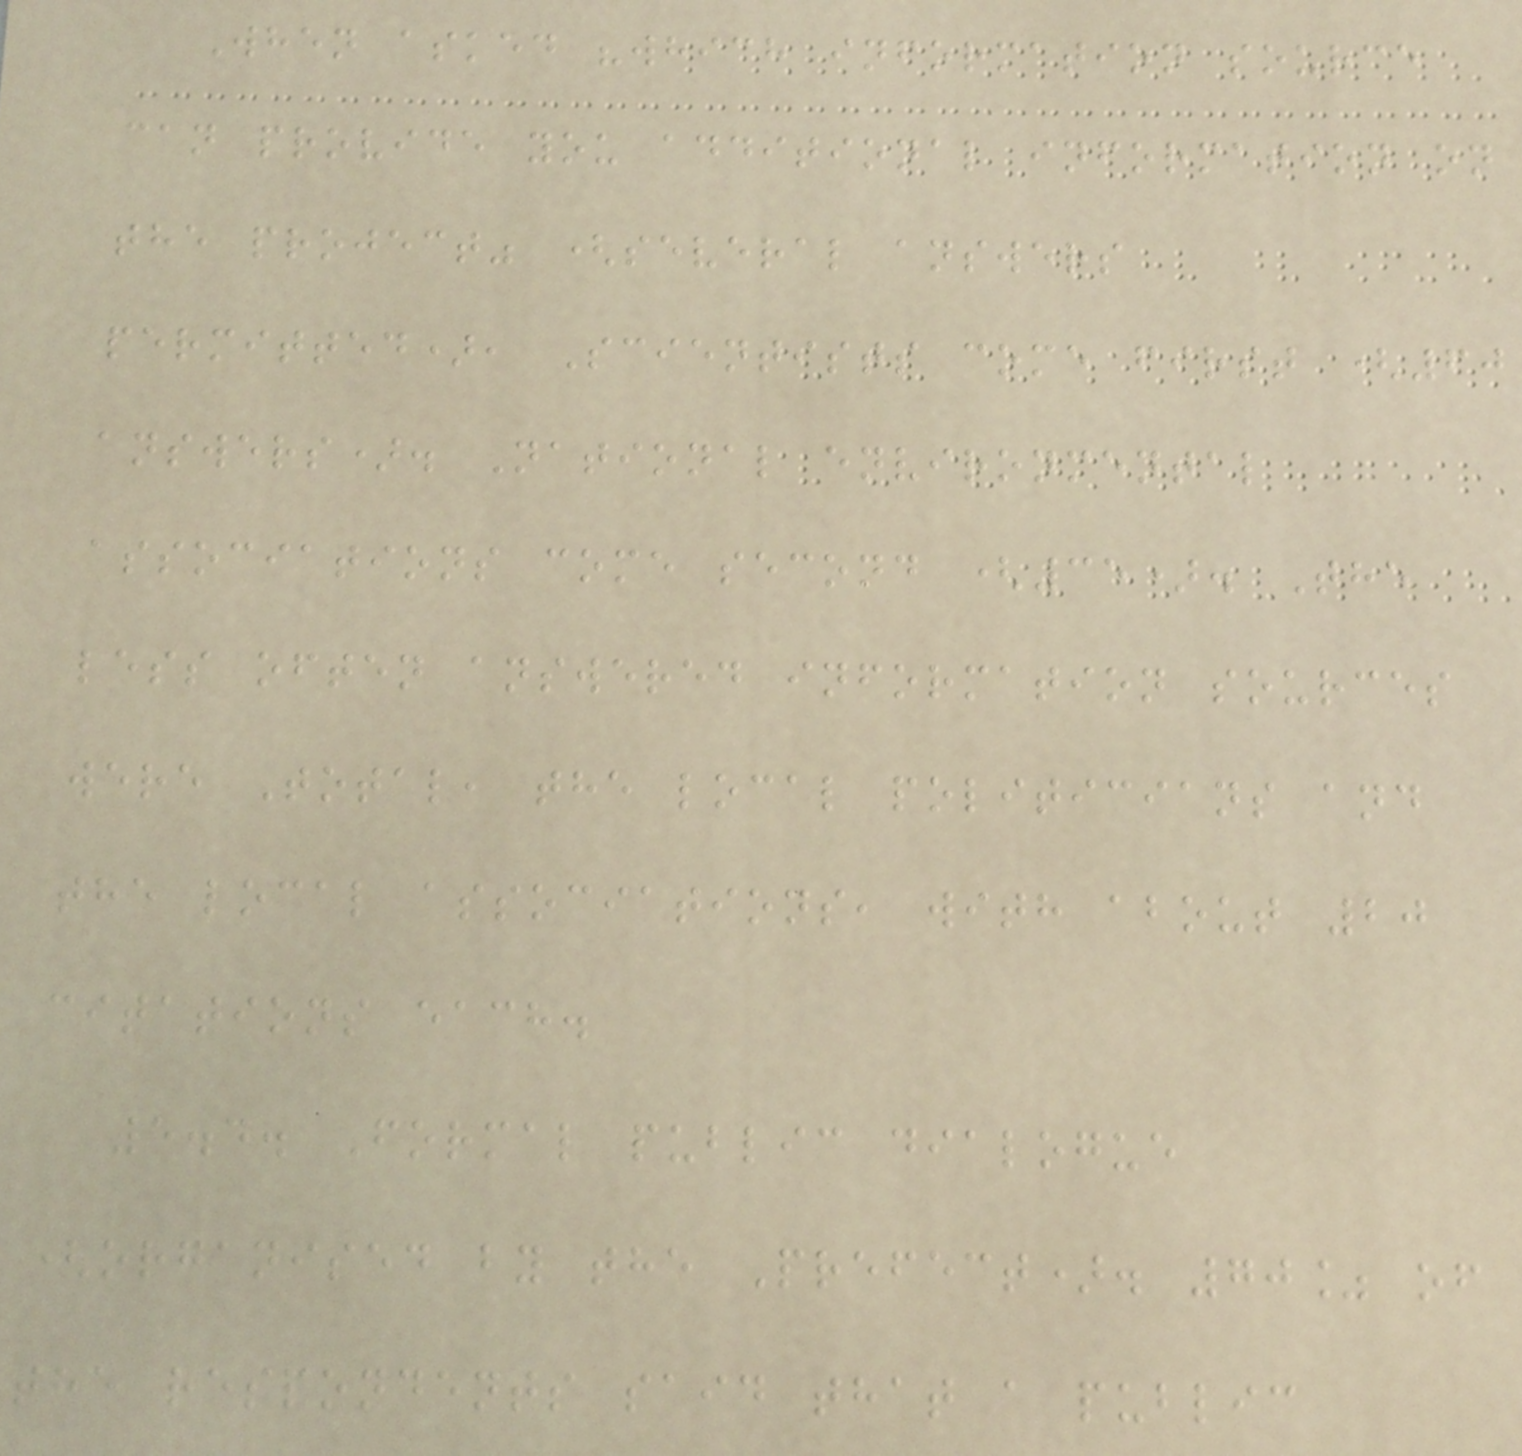When asked "which information source
can provide you additional information on
the project" (several answers
permitted), Scientists come first (60
answers). National environmental
associations come second (35). The
less often answered information sources
were Total, the local politicians and
the local associations, with about 20
citations each.
5.4. Formal public dialogue
(organised by the Prefect). 70% of
the respondents said that a public
